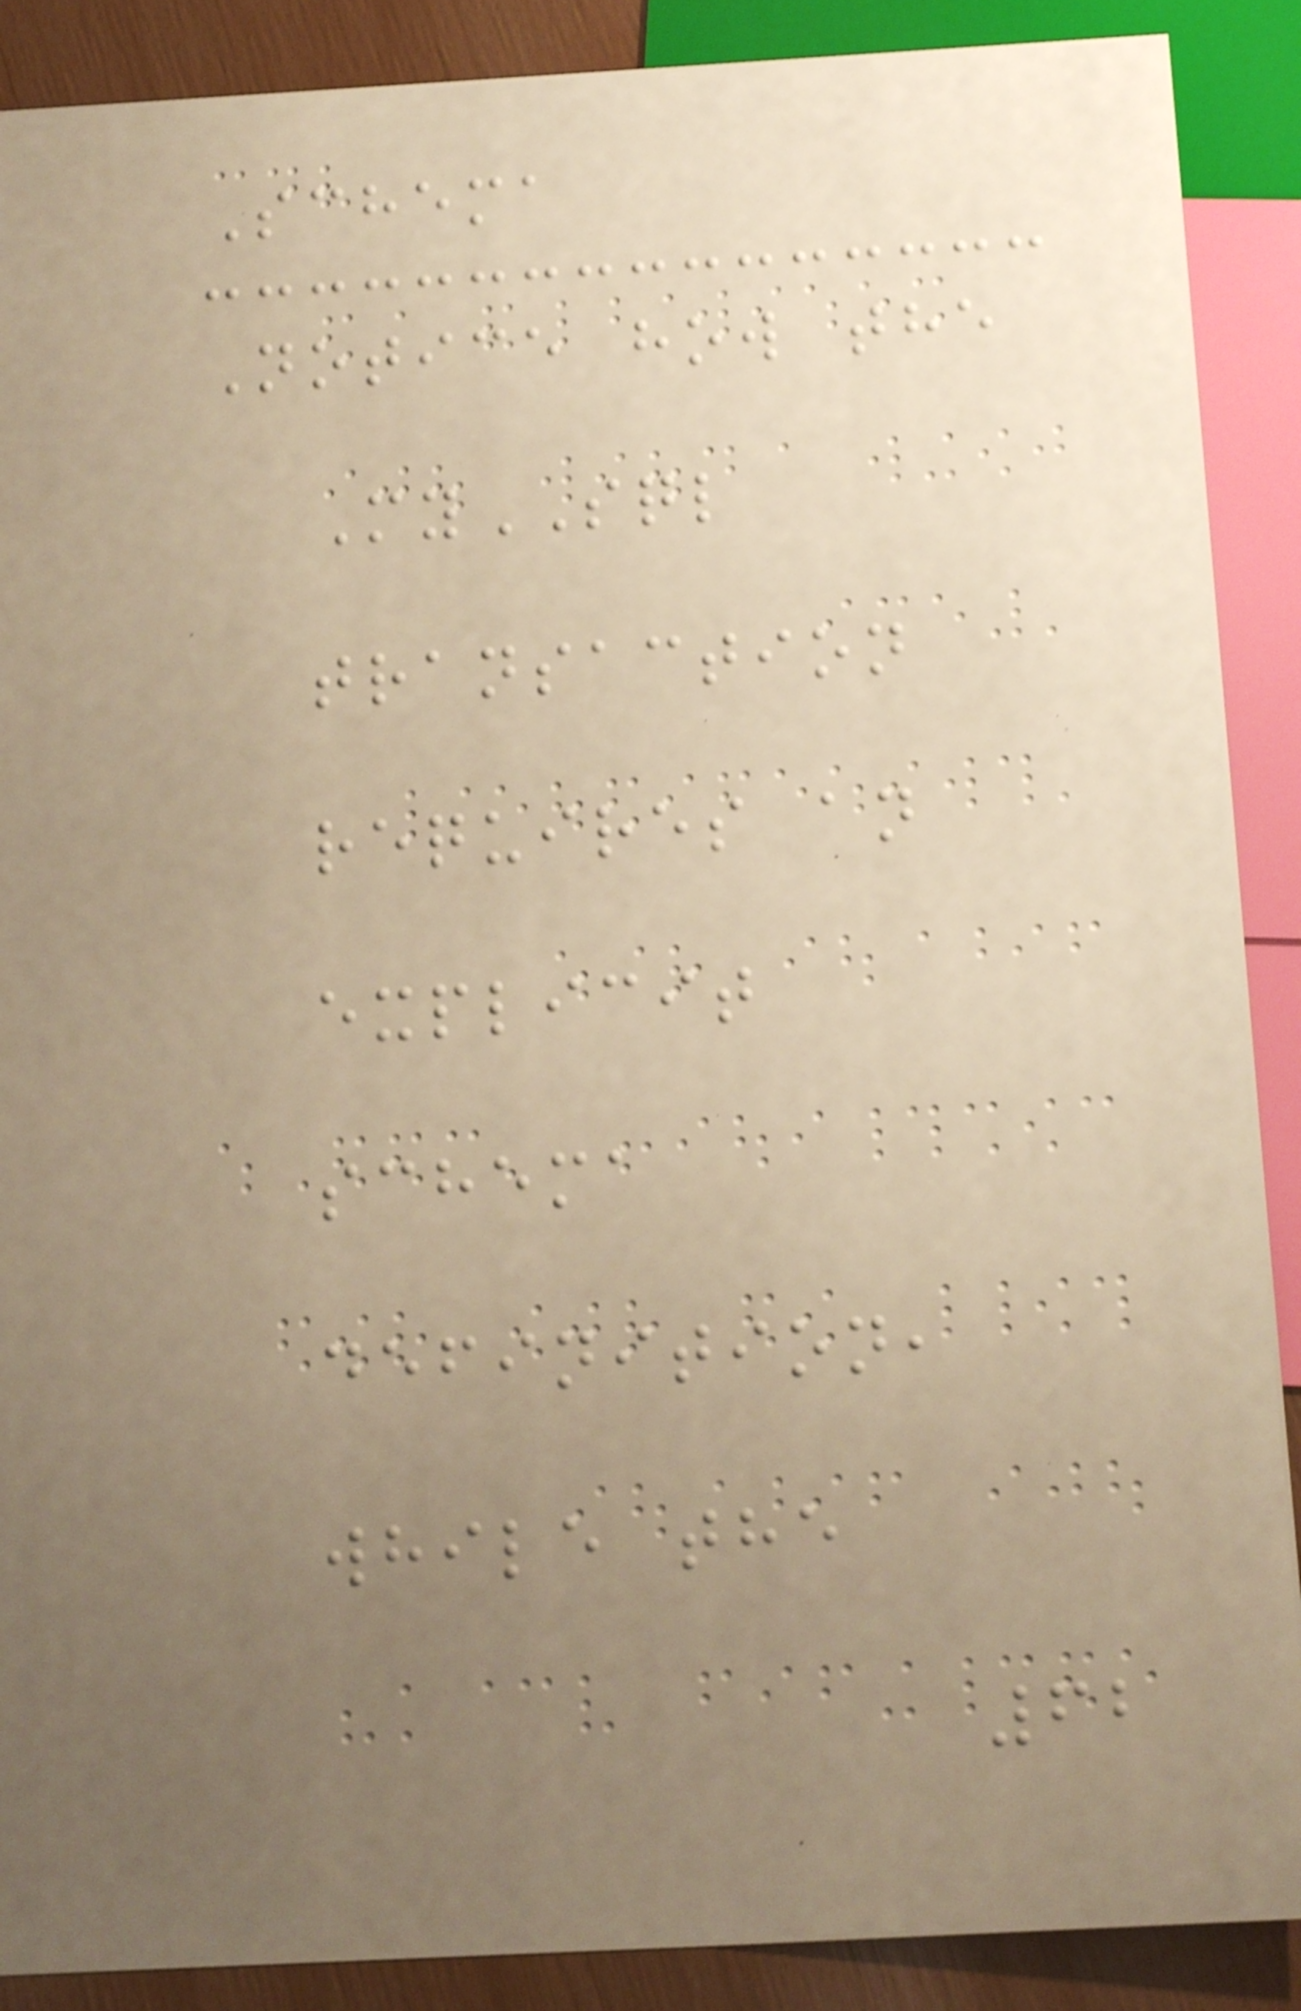Schema
Notice how the
MySQL
transaction
requires an
explicit
schema
definition,
while the
62
